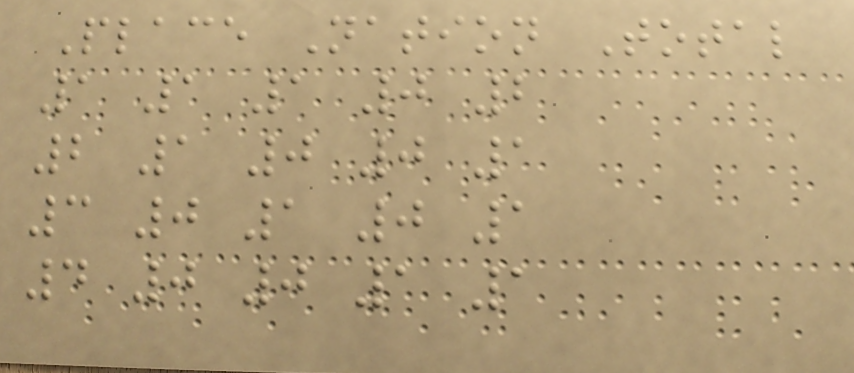Place Nation Total
1 1 1 0 2
2 1 0 0 1
3 0 1 0 1
4 0 0 1 1
